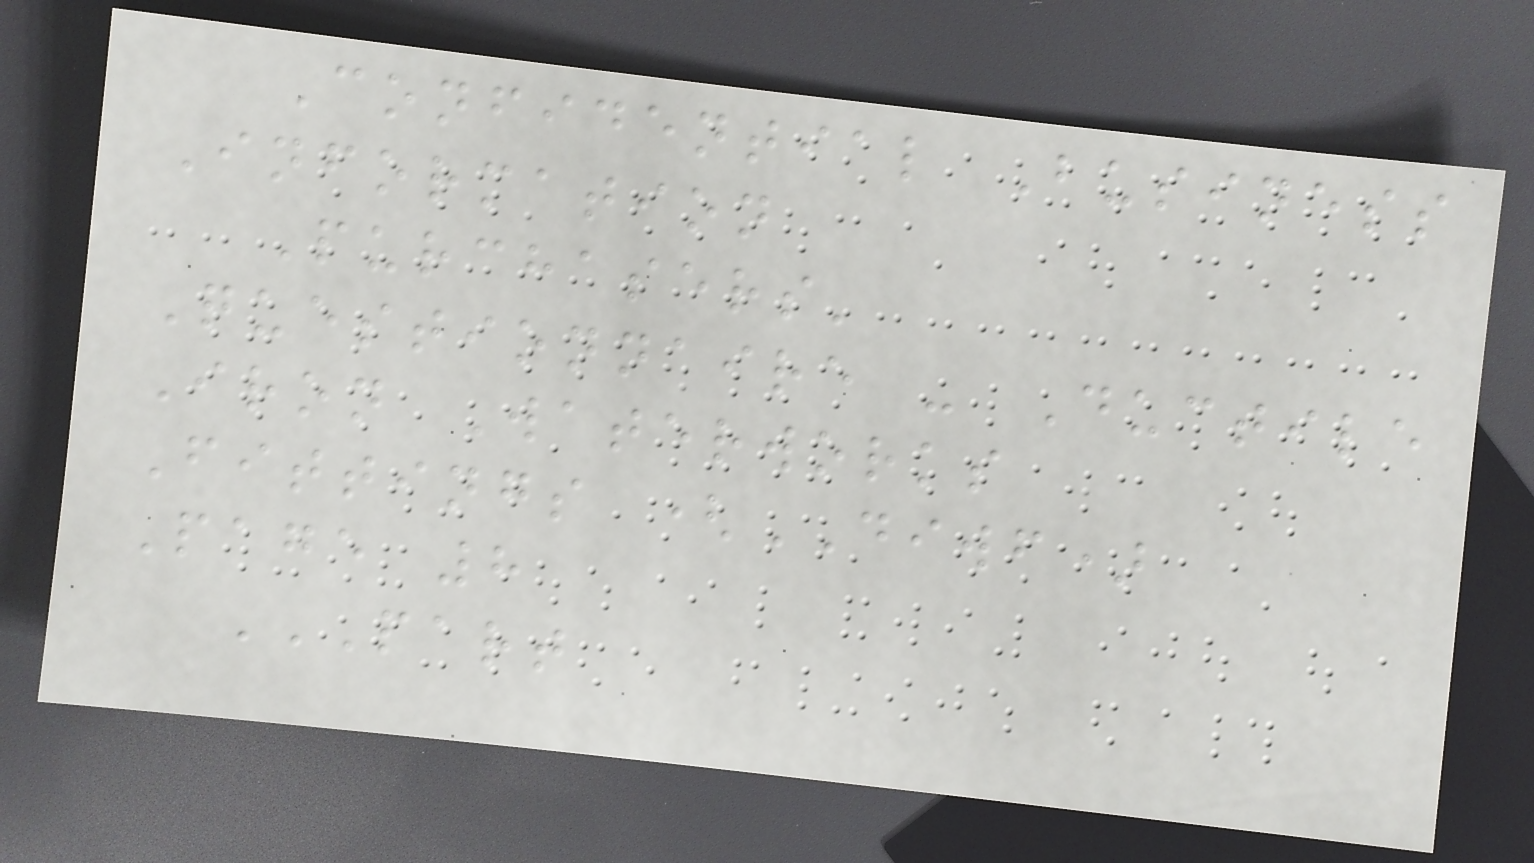Confidential Business
Information
Purchasers'
Questionnaire - Ductile
Iron Waterworks
Fittings (DIWF)
Page 8
PART
